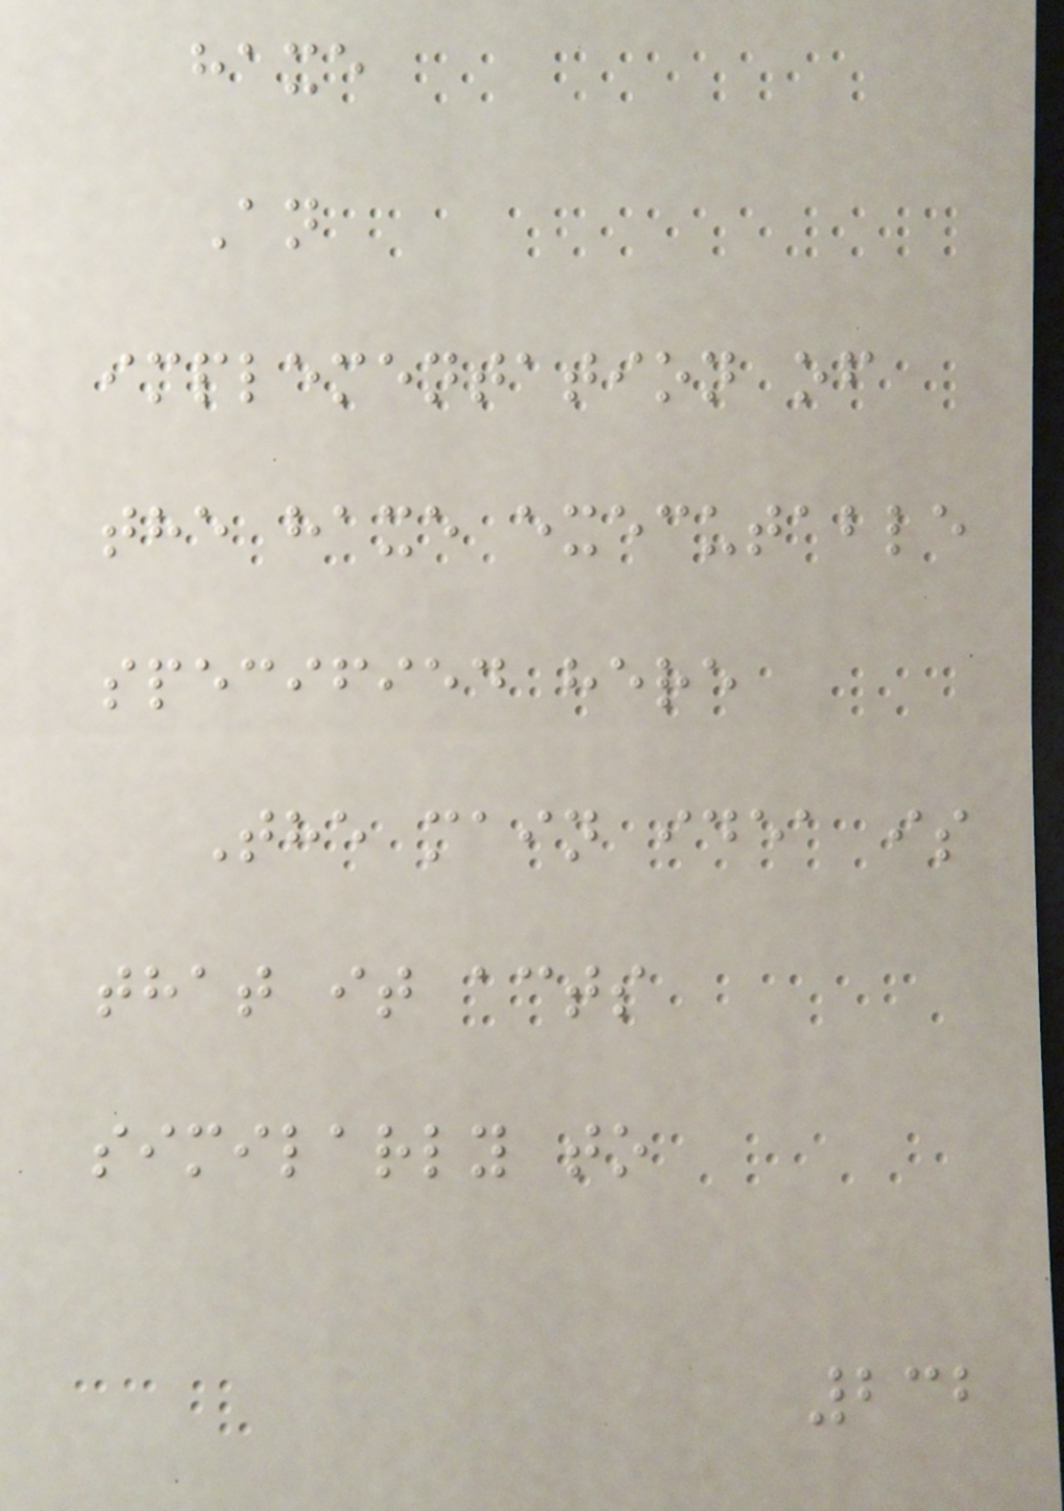haxe
An
implementation of
the haxe executable
specified here
The main idea is
that it acts
similarly to
232
